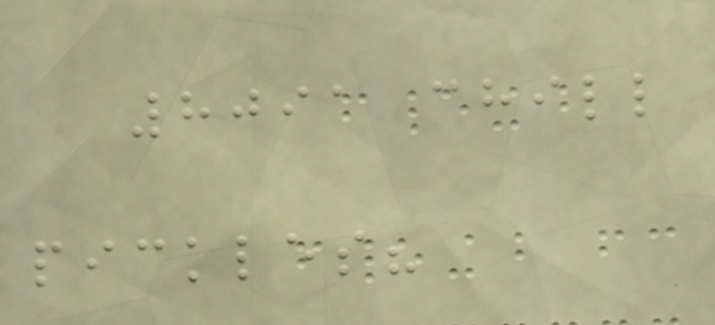8091 chill
pickles?
